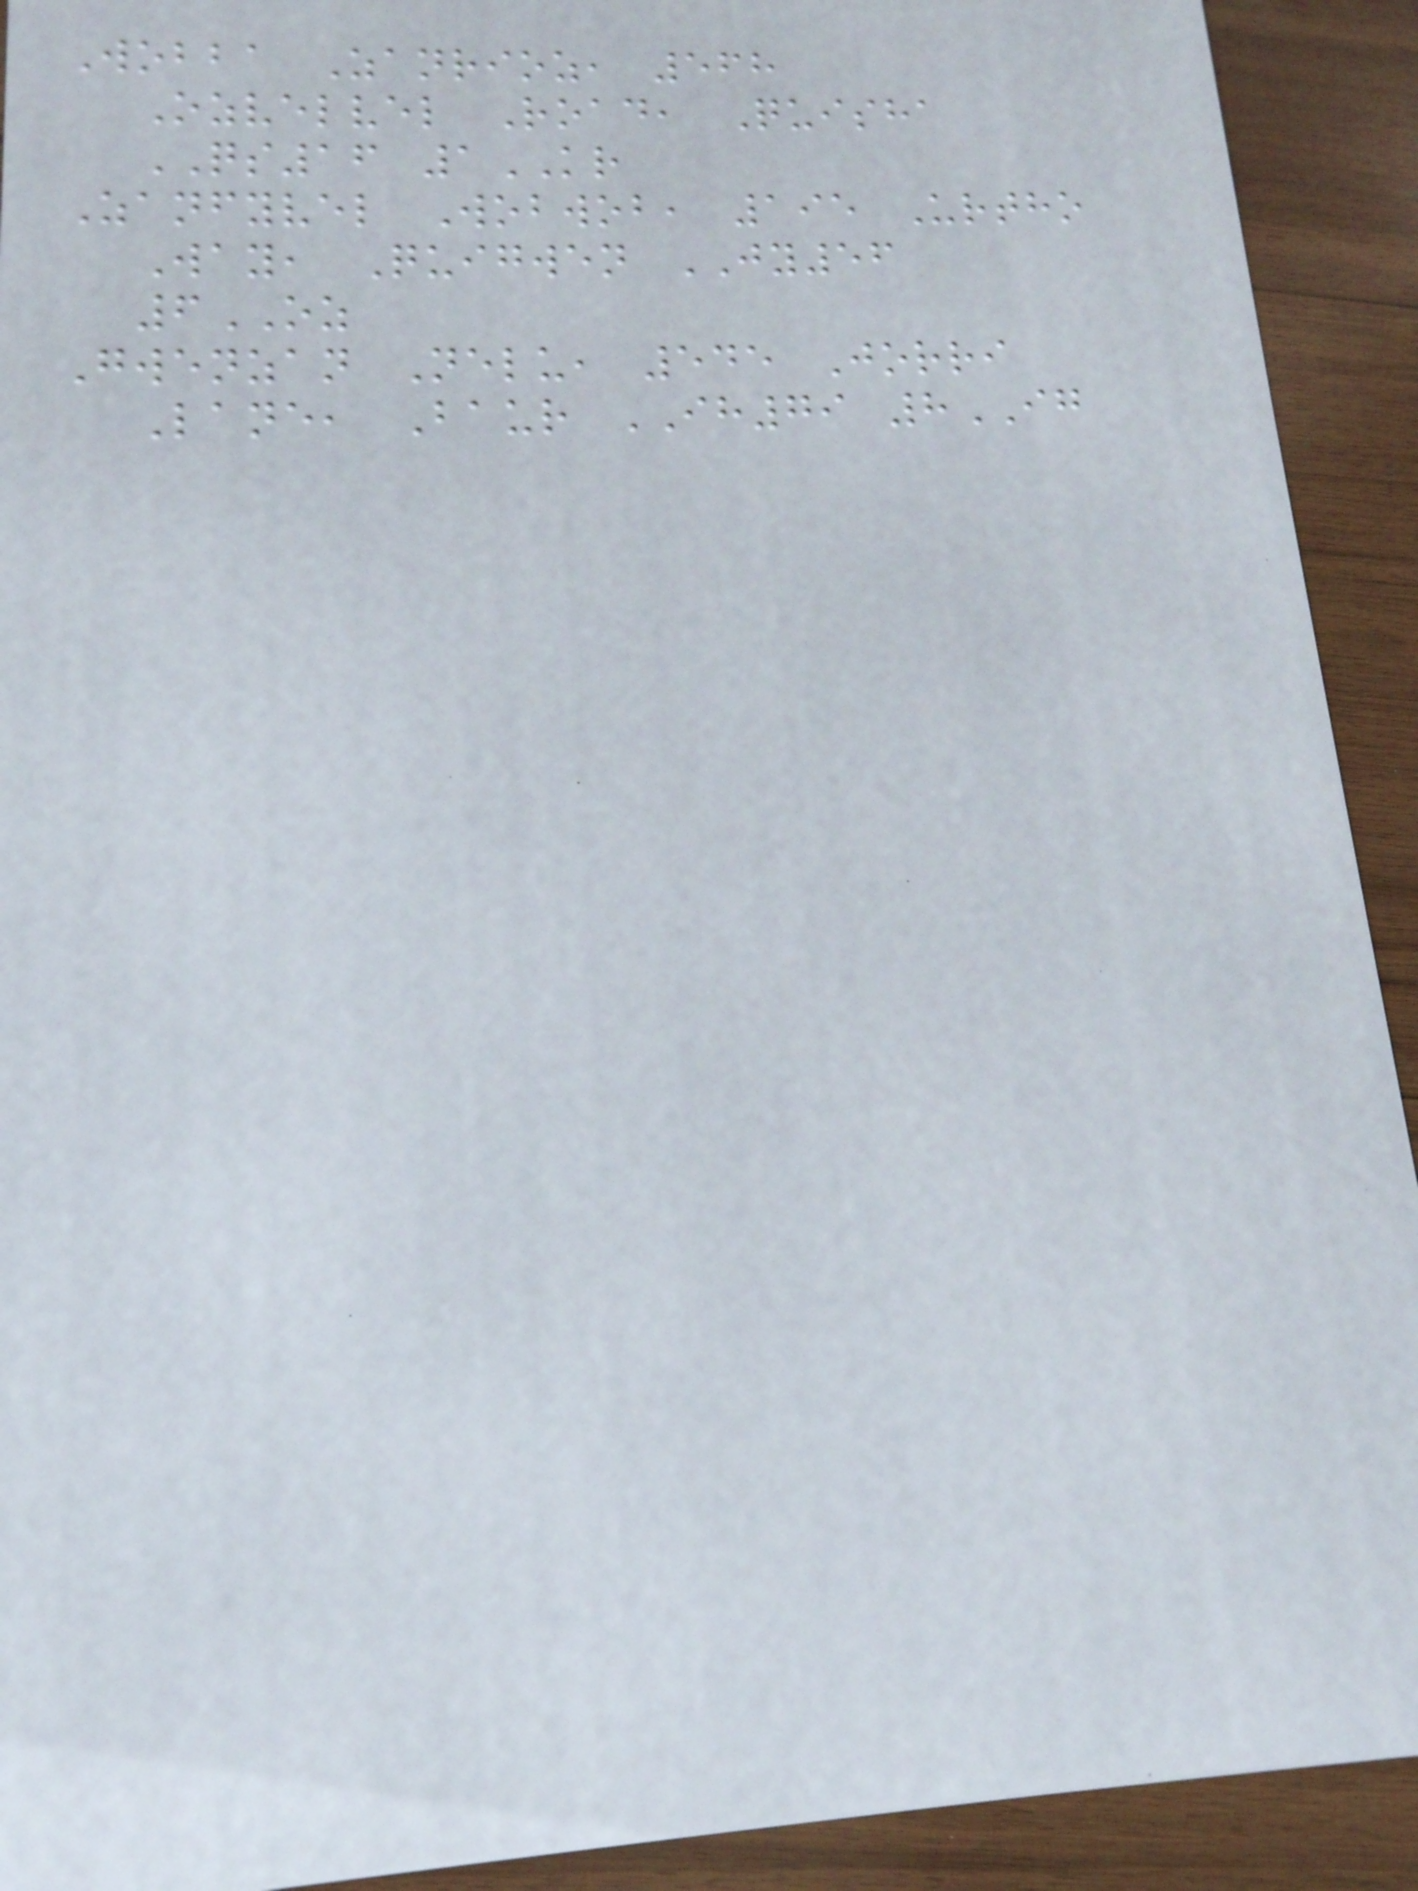Wobba Zanrioz, 568
Ozvelvel Road, Quisha
QS16 1KR
Zanfyvel Wobwob, 195 Urtho
Way, Quigwen JY56
6OZ
Gwenzan Nelu, 545 Jorri
Lane, Baur IH79 8IG
